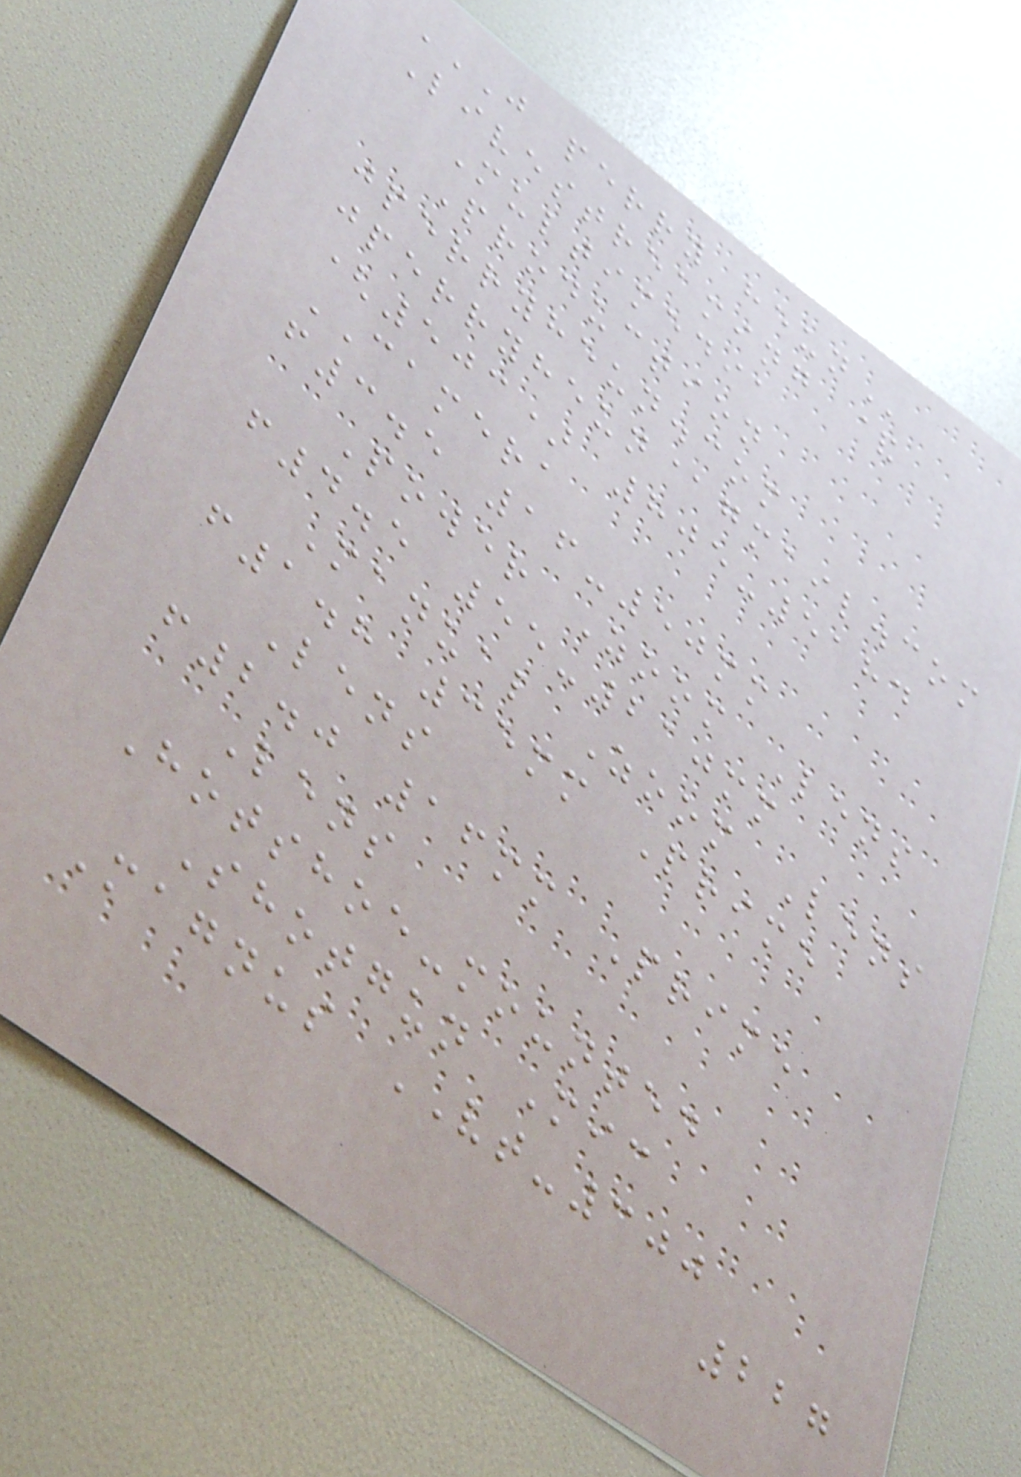J PERRY HEUN
Livestreaming &
Multimedia
Production
jperryheun.com
jperryheun@gmail.com
(503) 805-5184
CAMERA
f3.5 16-50mm
Power Zoom Lens
f4.5 55-210mm
Manual Zoom Lens
f1.8 35mm Prime
Lens
f2.0 16mm Prime
Lens
Hotshoe-mounted
Shotgun Mic
Magnus VT-300
227
